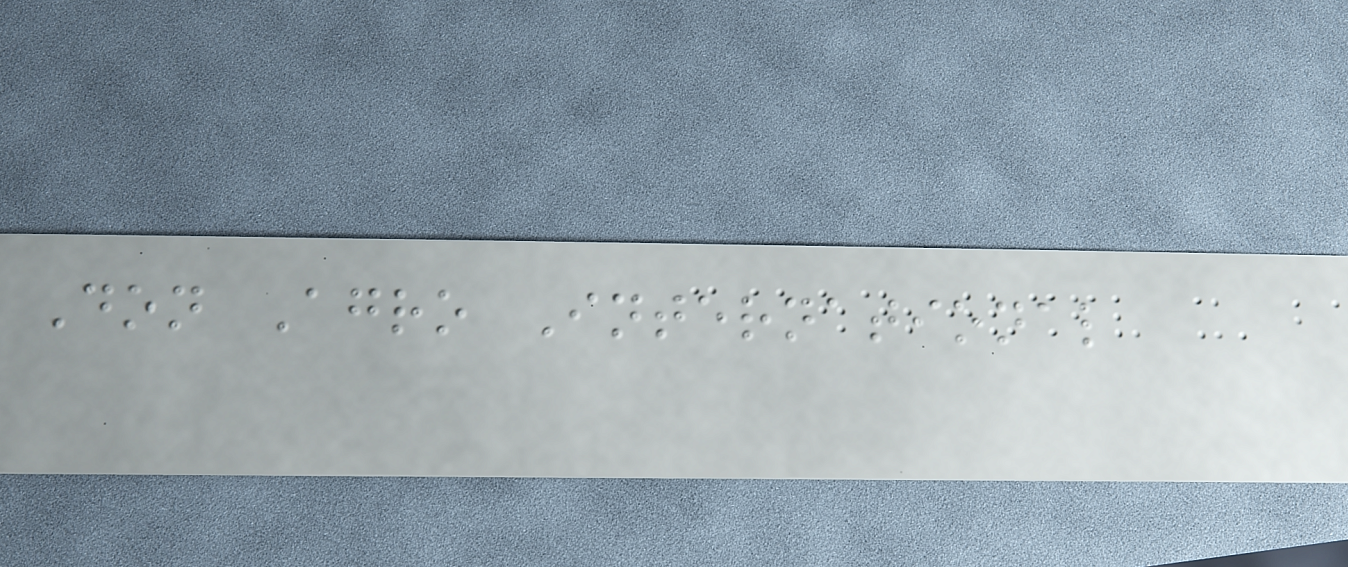Don Agro International
